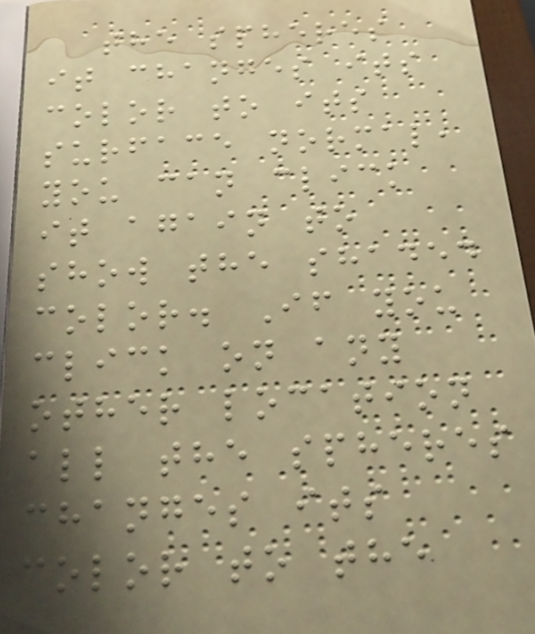the spheres
it changes its
color to its
surface normal,
you can click
it again to
show the shaded
color. If you
click on any
other location
all the spheres
changes its
color to the
